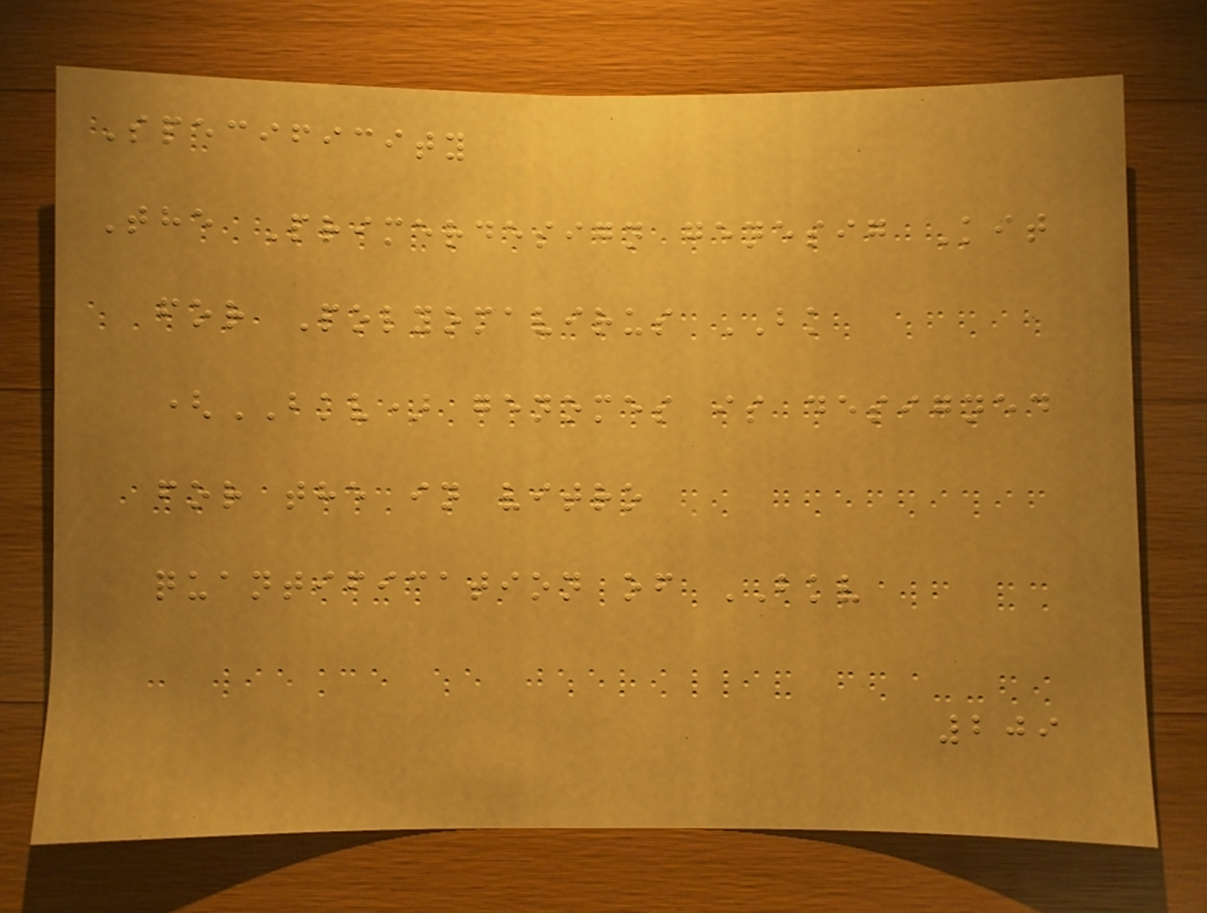Specificity
The Primerdesign genesig Kit
for Polyomavirus BK
(BKV) genomes is designed
for the in vitro
quantification of BKV
209
